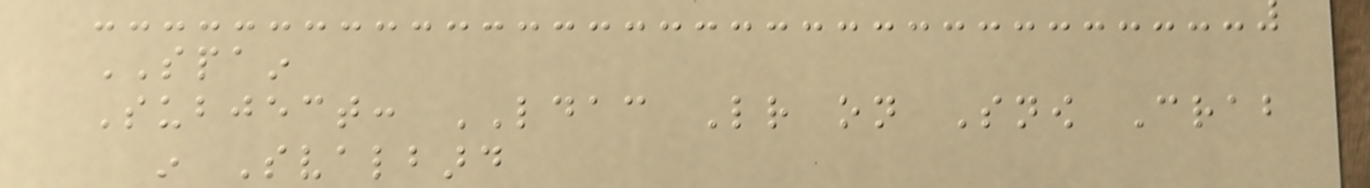SPAIN
Subject: LDAC Letter on Snow Crab
in Svalbard
